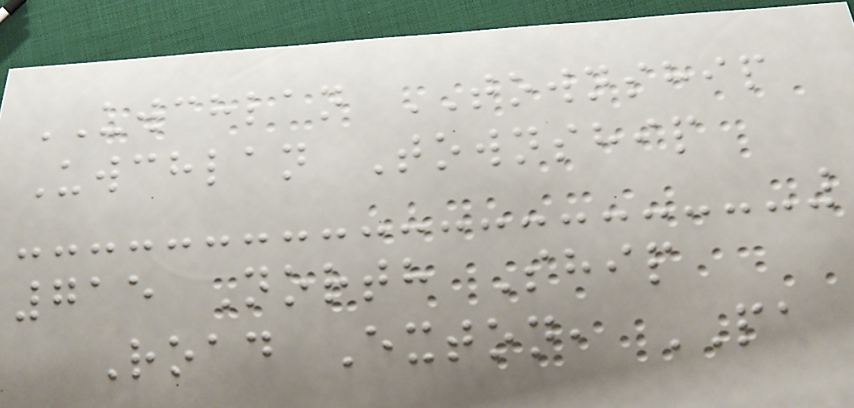UWCHLAN TOWNSHIP
Uwchlan Township
715 North Ship
Road Exton, PA
